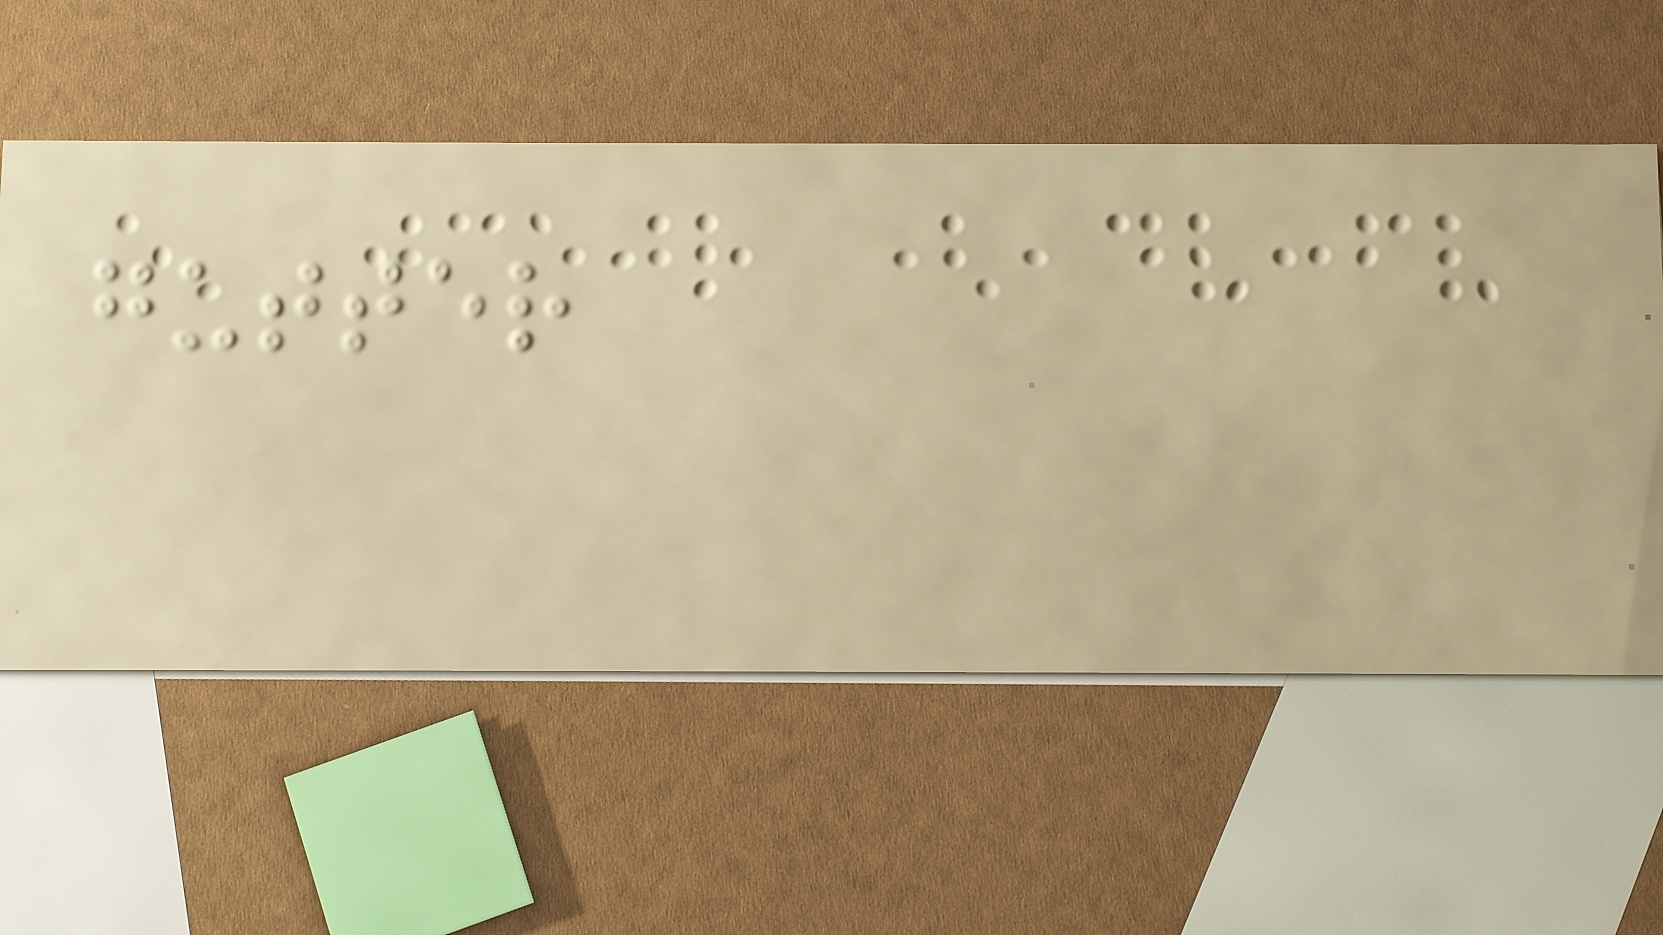gutter
